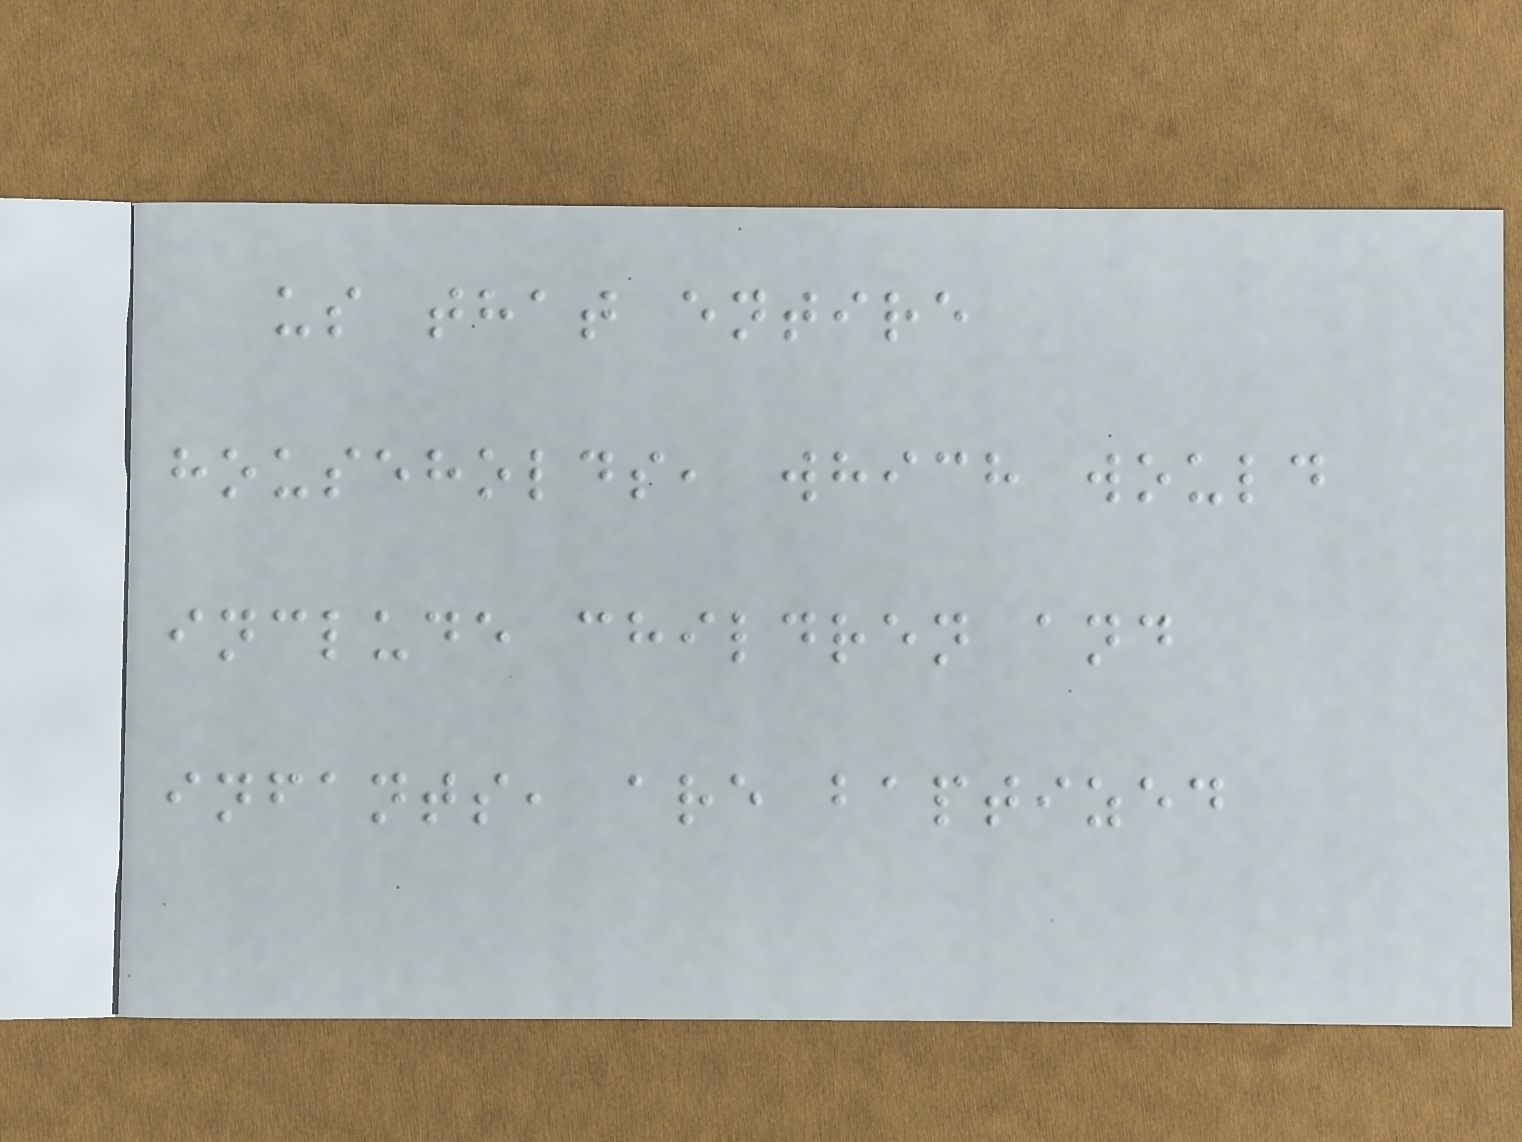us that entire
households, which would
include children and
infants, are baptized
